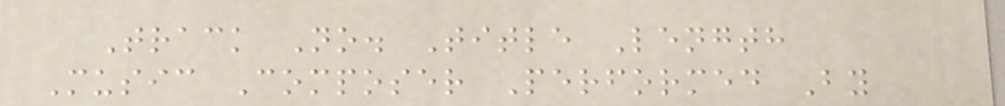Track No. Title Length
Music Composer Performed By
